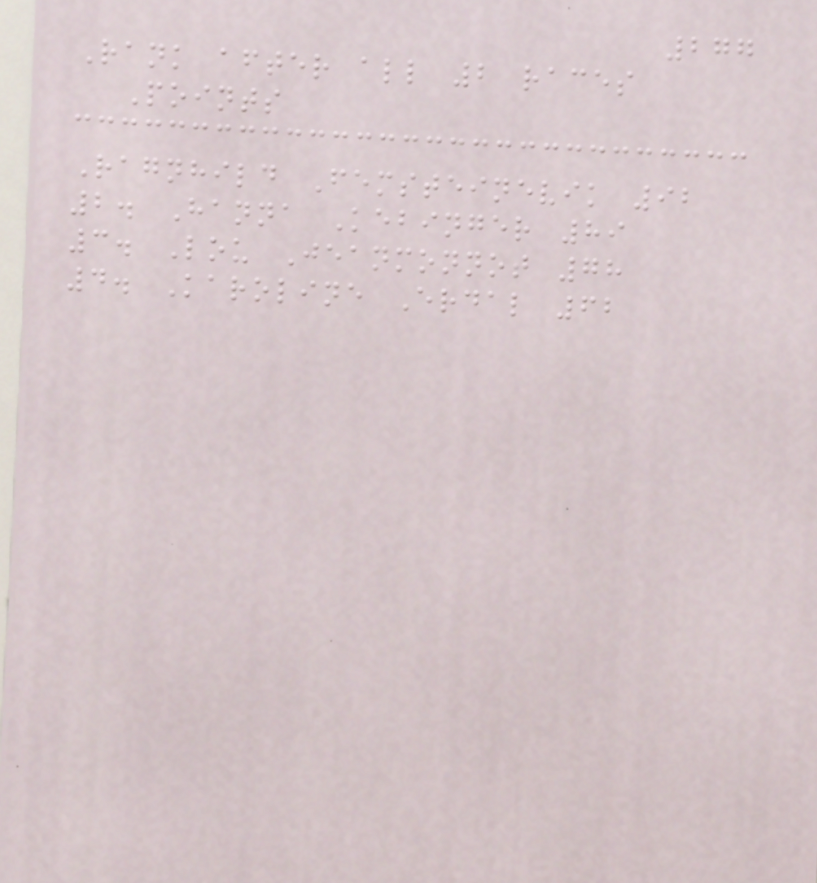277
Rank after all 2 races
Points
Ragnhild Femsteinevik 92
2. Hanna Kebinger 89
3. Lou Jeanmonnot 78
4. Karoline Erdal 62
